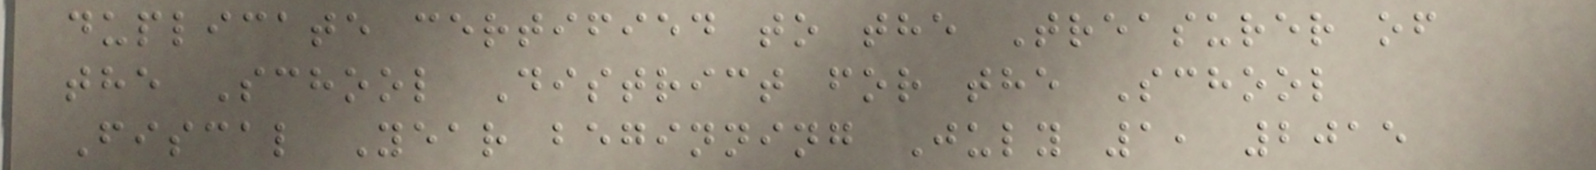duplicate certified to the Treasurer of
the School District for the School
Fiscal Year beginning July 1, 2015
